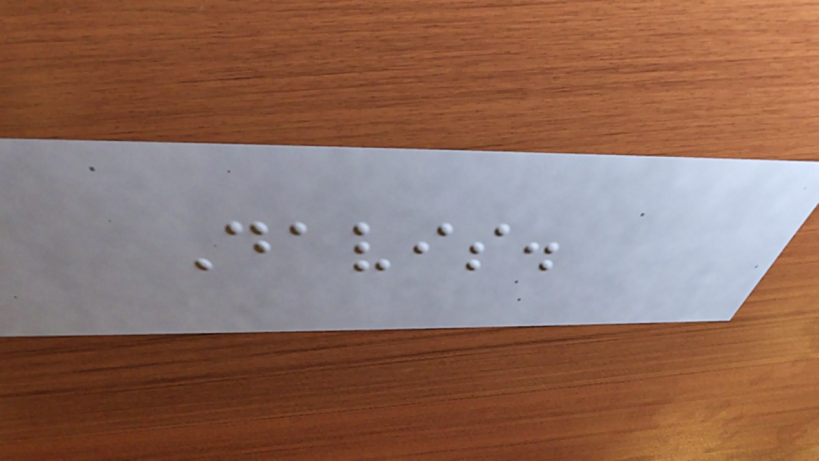Davis.
